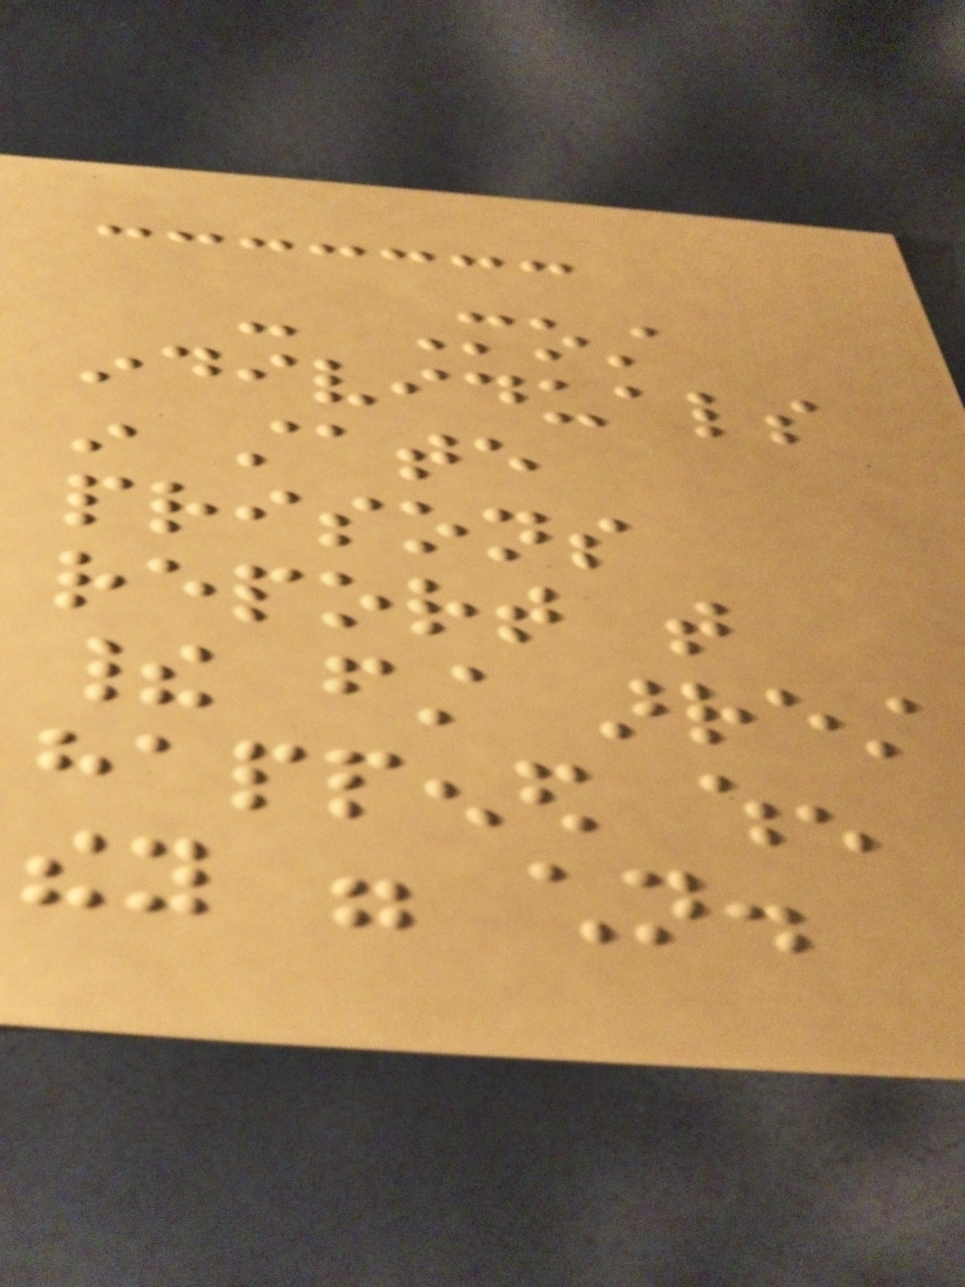- Most
individuals
in state
prisons
report that
their first arrest
happened when
they were children.
